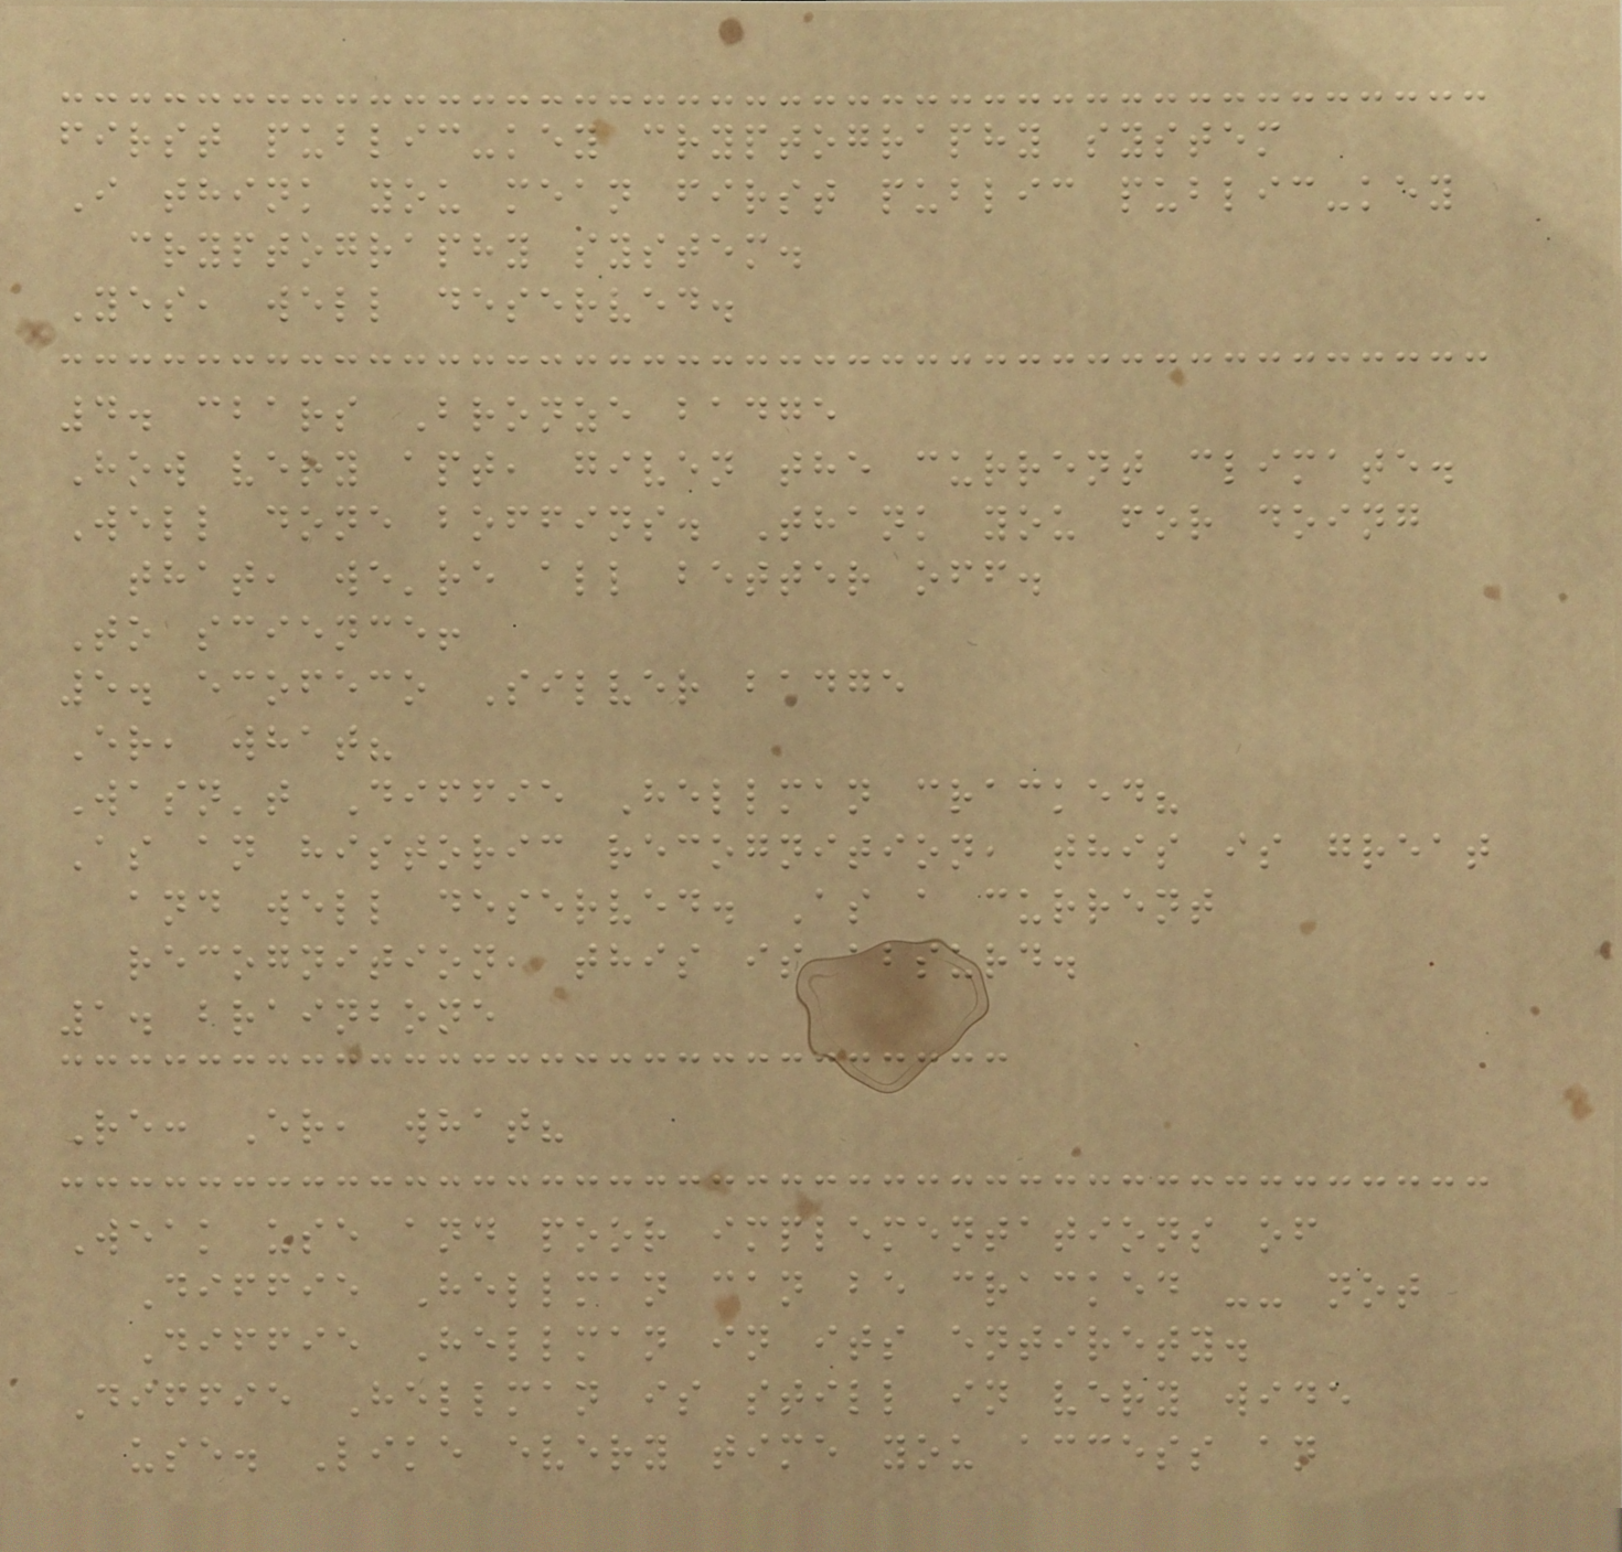first public-key cryptography system
I think you mean first public public-key
cryptography system.
Yes, well deserved.
4. cbars Bronze badge
How very apt, given the current climate.
Well done boffins. Thank you for doing
that, we're all better off.
To science!
5. ecofeco Silver badge
Er, what?
Wasn't Diffie Hellman cracked?
As an historic recognition, this is great
and well deserved. As a current
recognition, this is absurd.
1. brainbone
Re: Er, what?
Weak use and poor implementations of
Diffie Hellman can be cracked -- not
Diffie Hellman in its entirety.
Diffie Hellman is still in very wide
use. Like every time you access an
